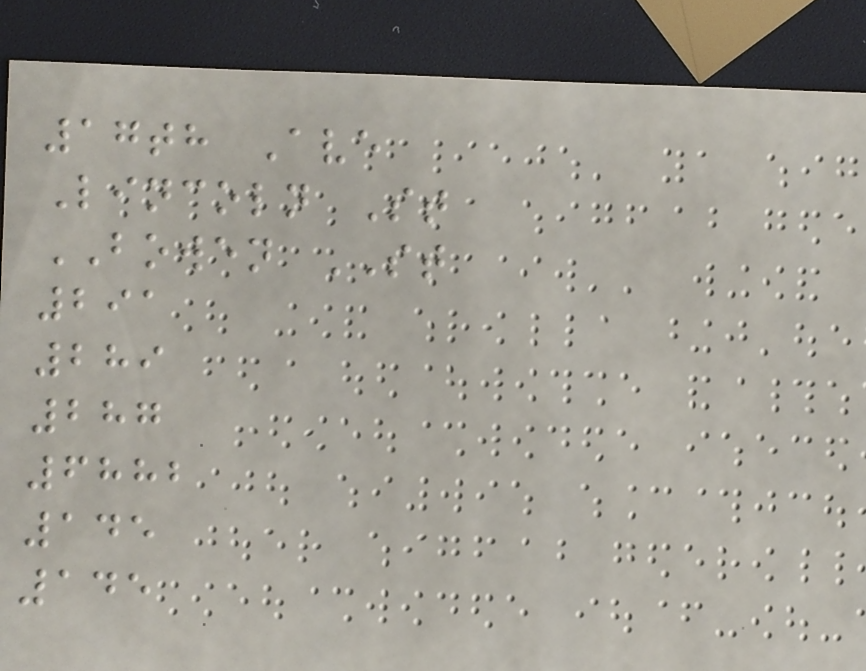17th Ave
Lincoln St
BOWEN ST
291
289
287
6882
145
145
